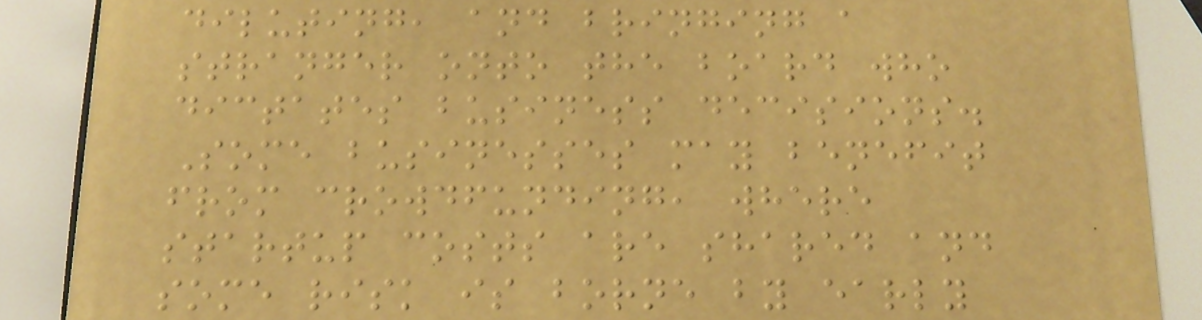diluting, and bringing a
stranger onto the board who
dictates business decisions.
Some businesses may benefit
from crowdfunding, where
startup costs are shared and
some risk is borne by early
